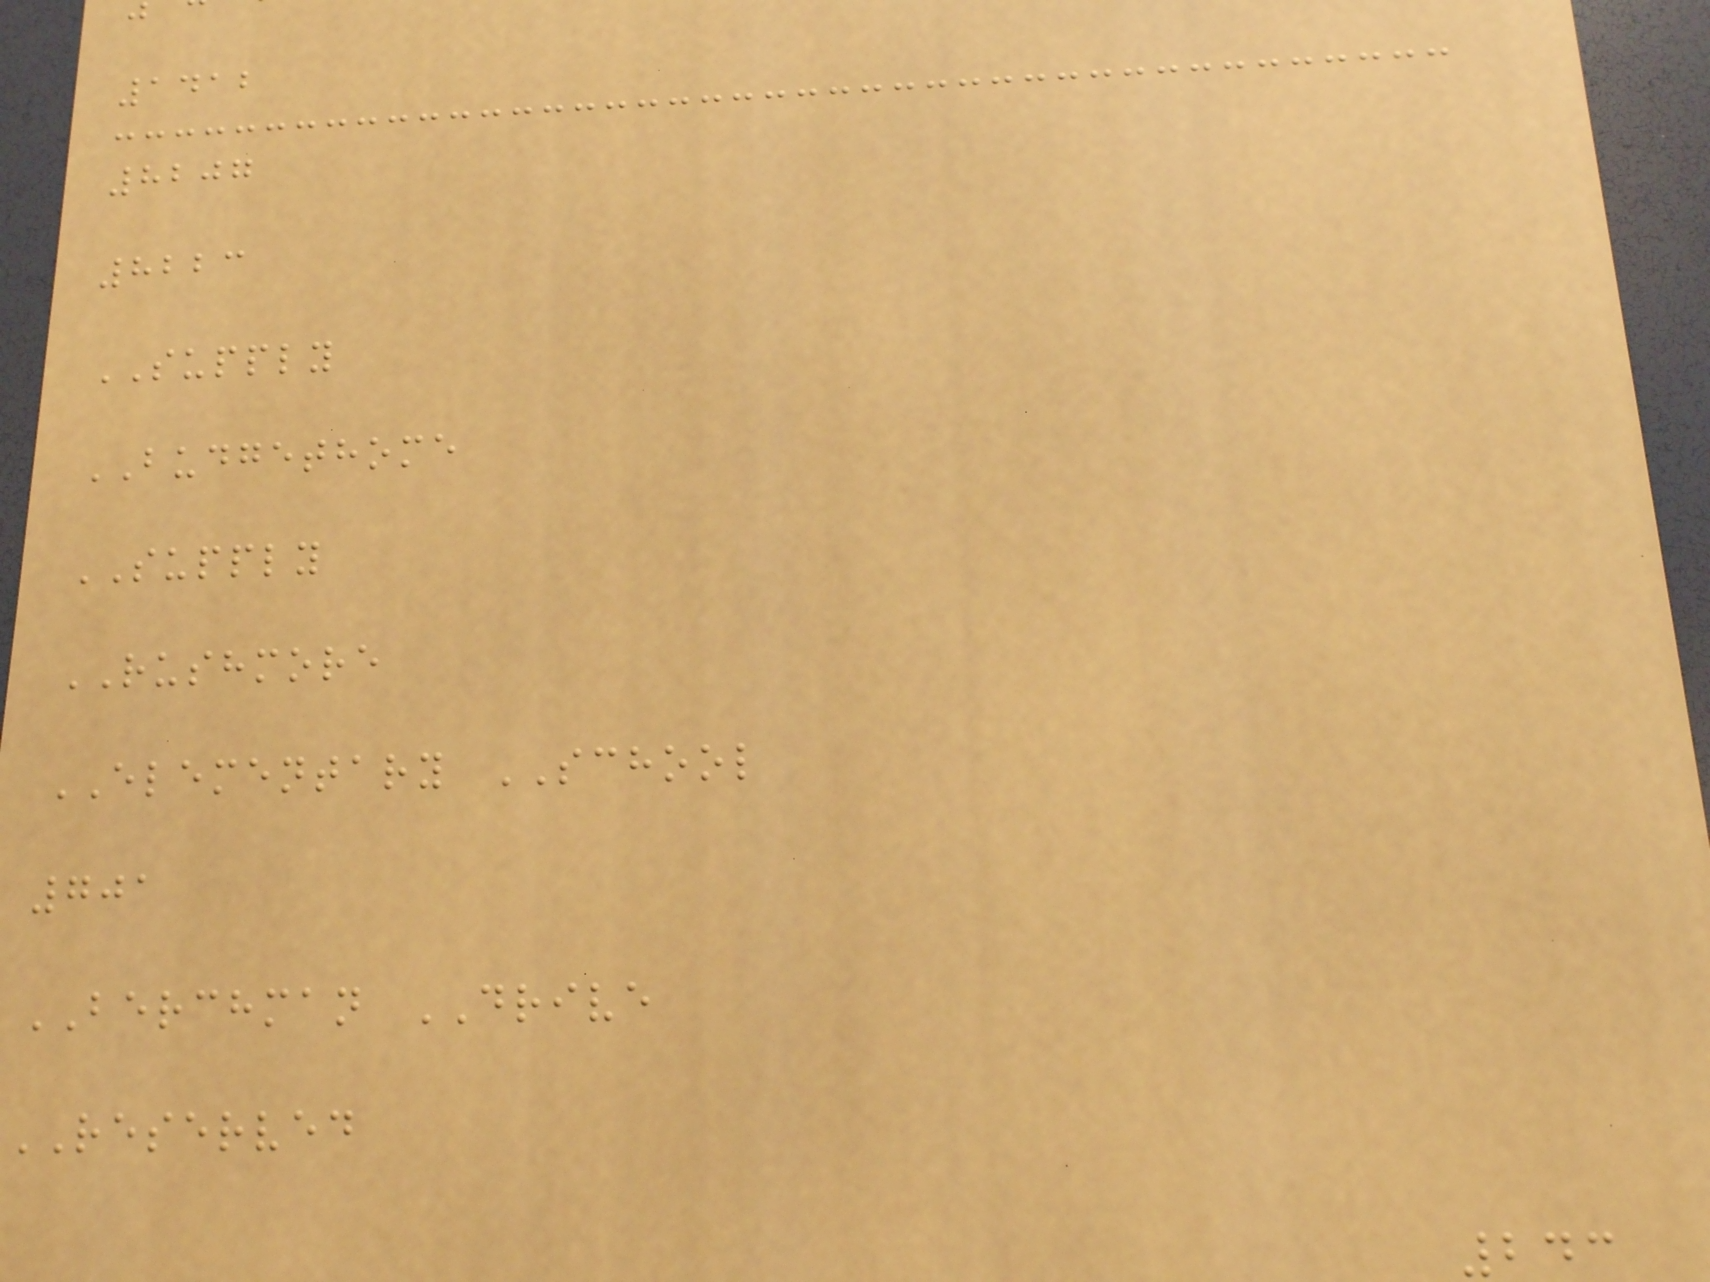1412
8207
8223
SUPPLY
BUDGETHOME
SUPPLY
RUSHMORE
ELEMENTARY SCHOOL
701
BERCHMAN DRIVE
RESERVED
243
